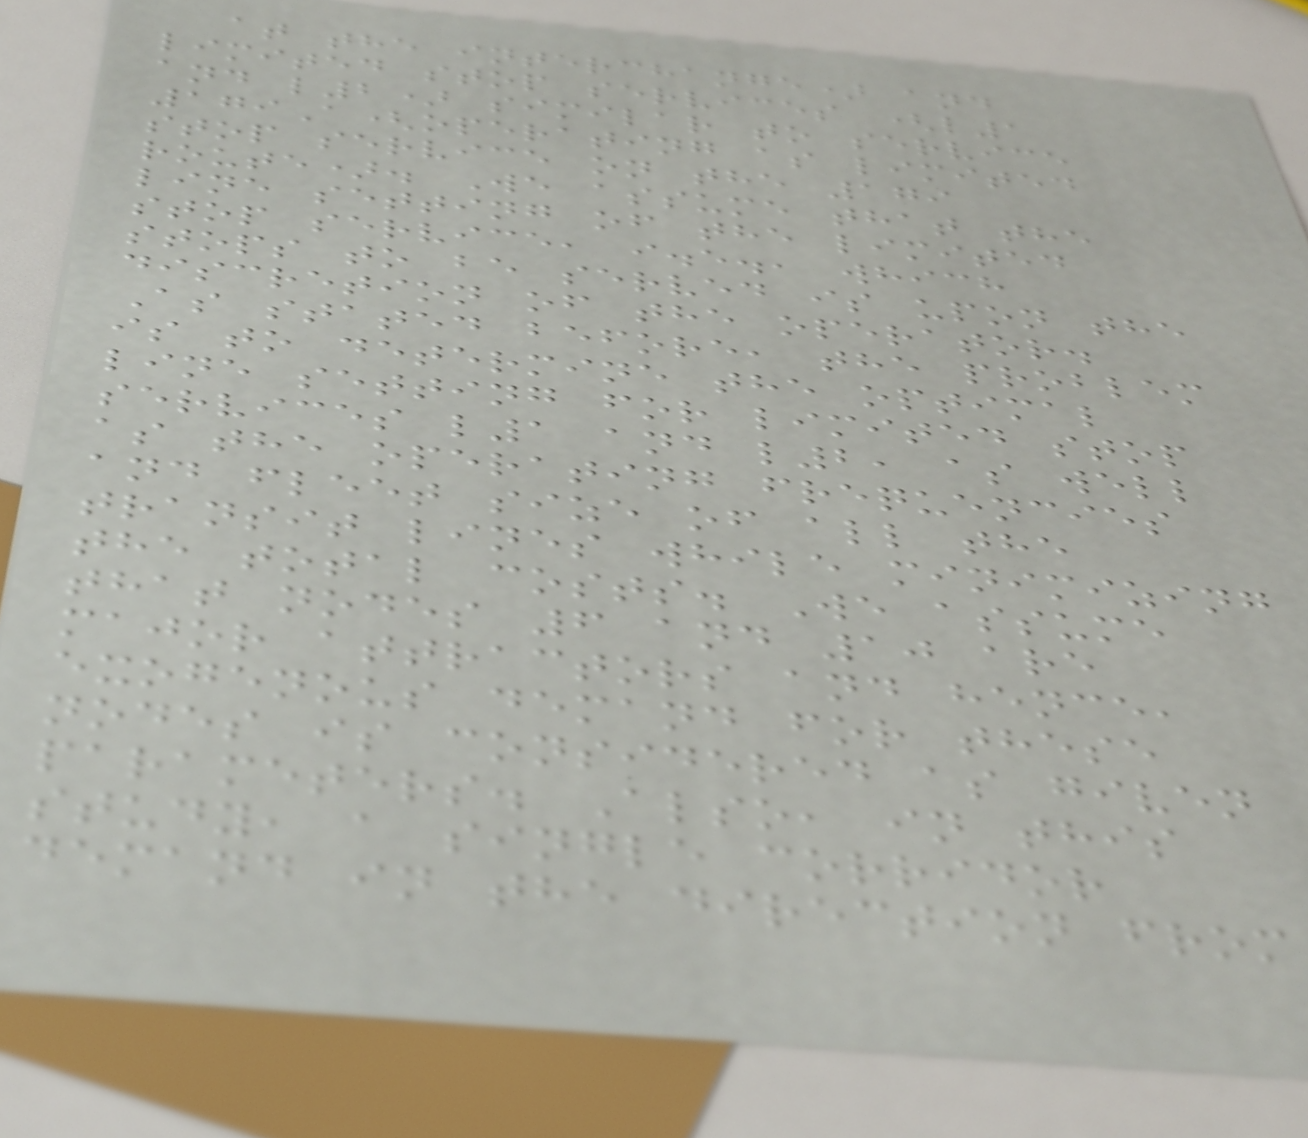at the interchange) and
limited stop services (l1
and l2) similar to service
179A(operating as limited
stop service on the 179
route). We assume that the
line setting of the limited
stop service, i.e., which
stops to be served is upon the
discretion of the operator.
As stated before, the problem
is to determine the optimal
line setting for limited stop
services l1 and l2, as well
as the operating frequencies
and fleet size of all the
transit lines while minimizing
the total costs. We assume
that nodes 6 and 10 are
major attractors and hence,
exogenous demand for these
nodes is considered as given
parameters. Also, in this
study, a single corridor
demand in the direction from
